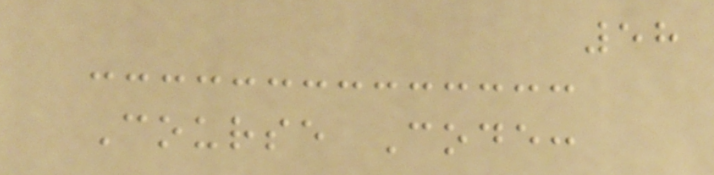58
Course Code:
